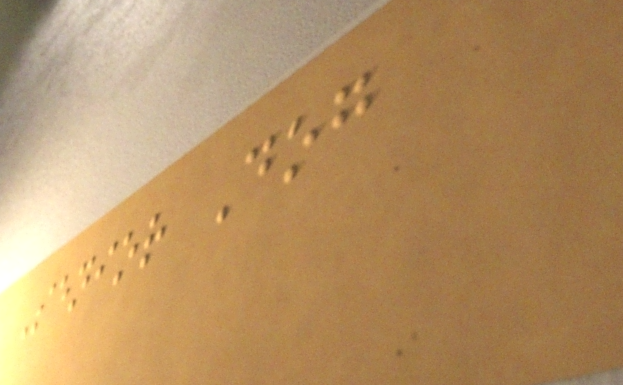Senior Dog
